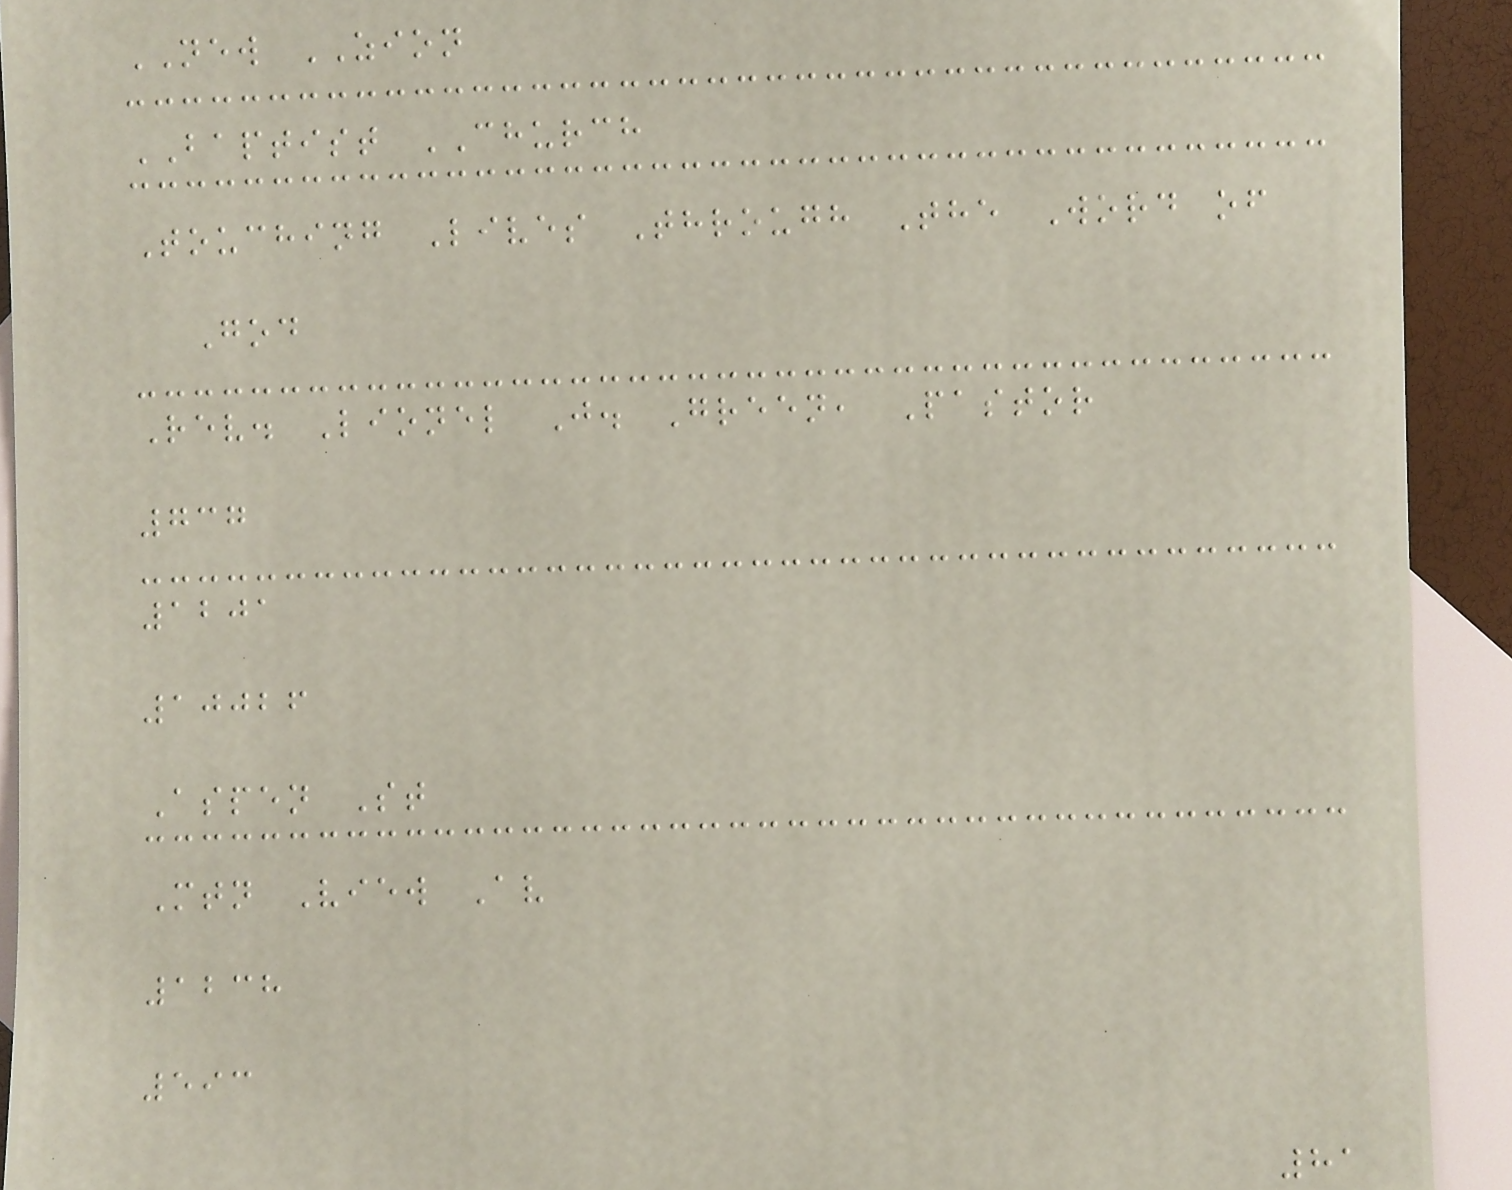NEW ZION
BAPTIST CHURCH
Touching Lives Through The Word of
God
Rev. Lionel J. Green, Pastor
737
1201
10026
Aspen St
Mtn View Av
1238
593
81
